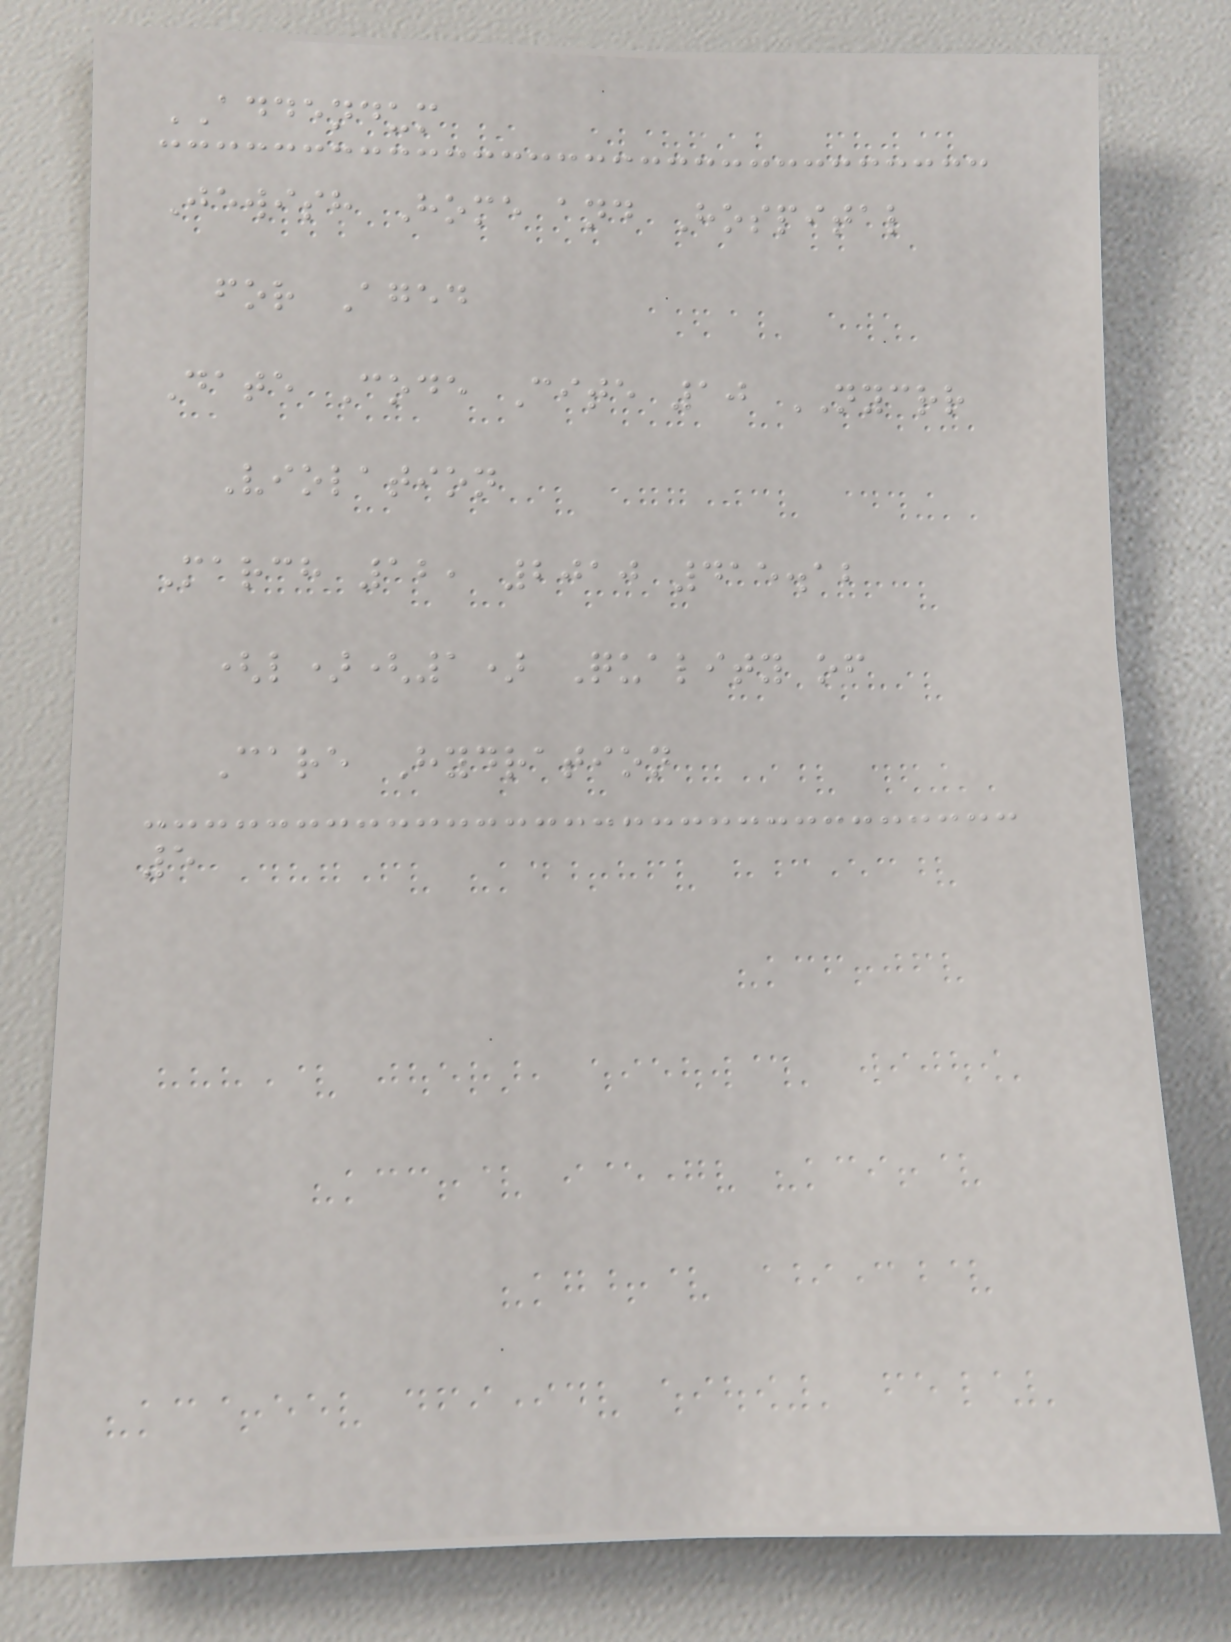ADDENDUM
Jewish Home and Hospital
for Aged
Date Code Cite 10 NYCRR
Violation
March 12, 2010 415.12
(l)(1) Quality of
Care Hydration
5
